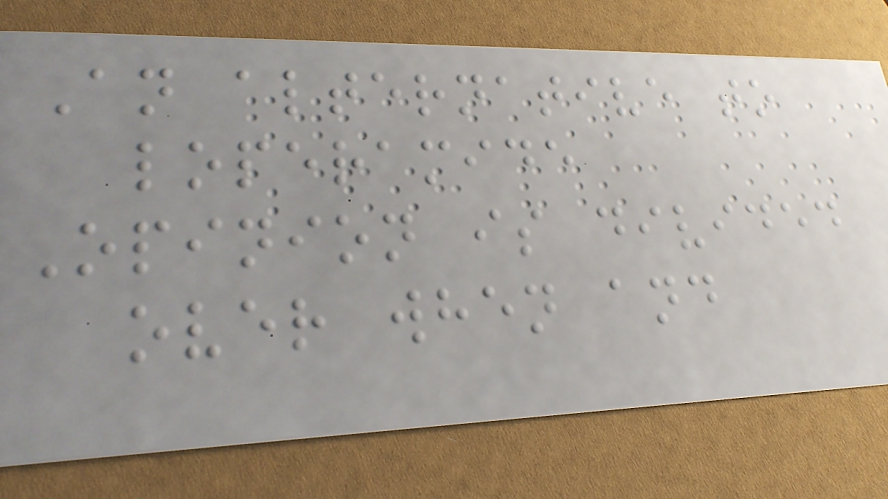An alternative to
loperamide
Opinion is divided
over when and
